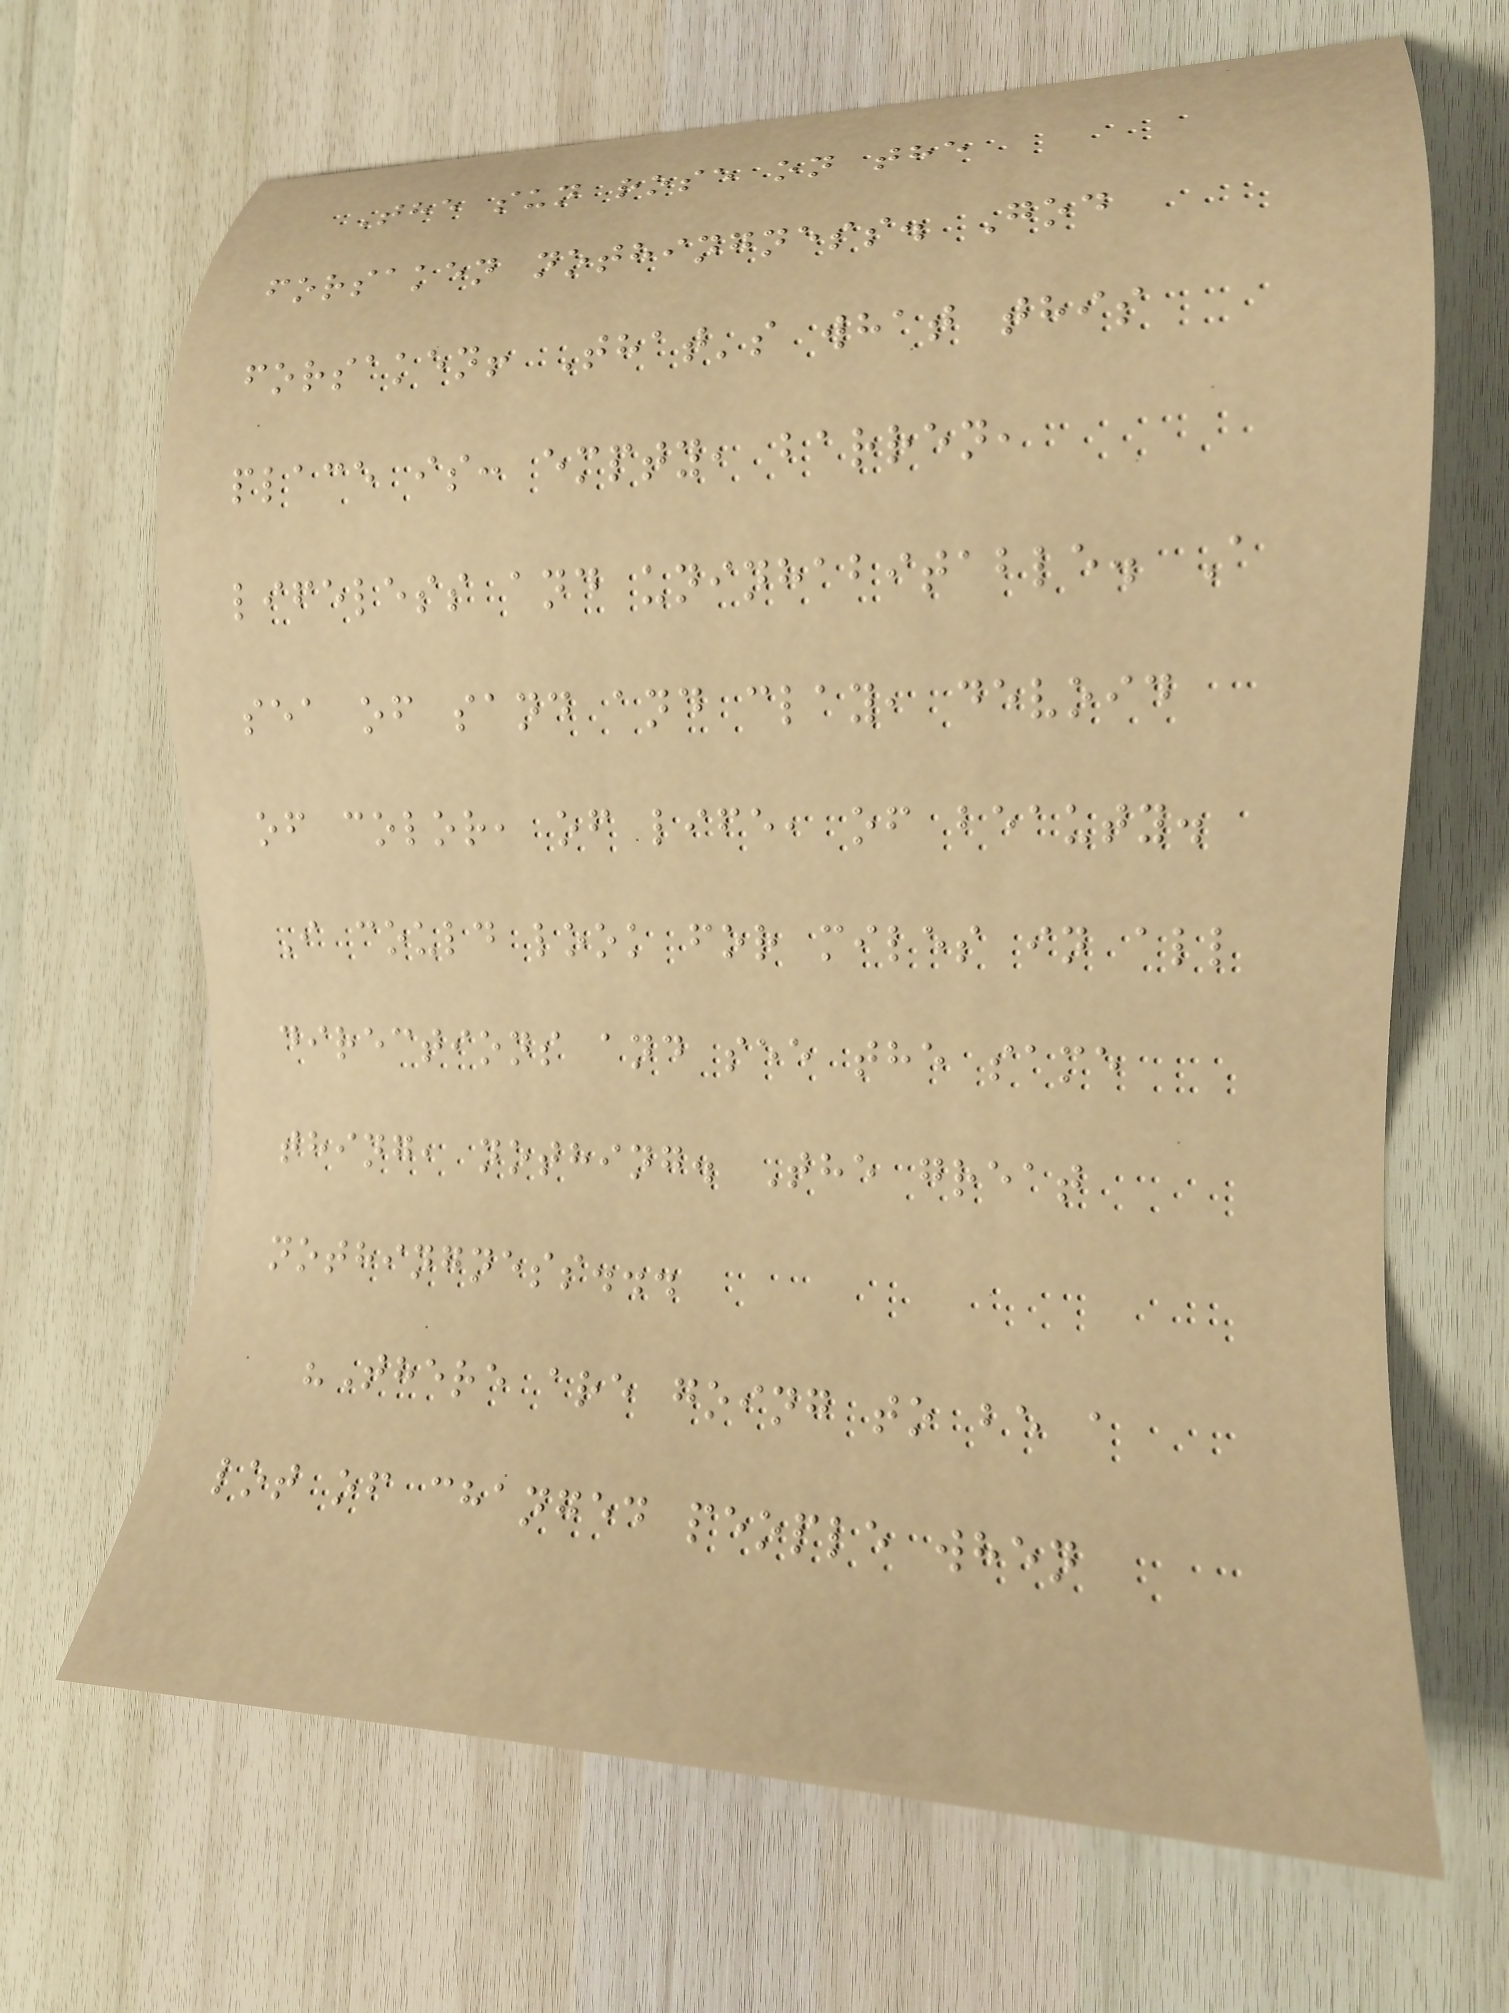The sun rose on the
forsaken nothingness. God
forsaken! That's what this
place is: empty, barren,
lifeless and uninhabitable. A
sea of sand and clay, devoid
of color, of life, of beauty.
I could look for miles in all
directions and see the same
thing, nothing. The great
nothingness...
"There are going to be a
lot of changed people when
